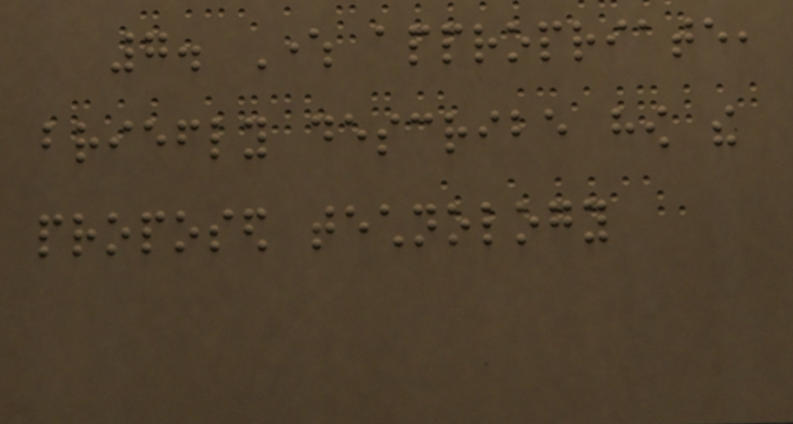7. Where appropriate,
briefly describe how the
proposed technology
